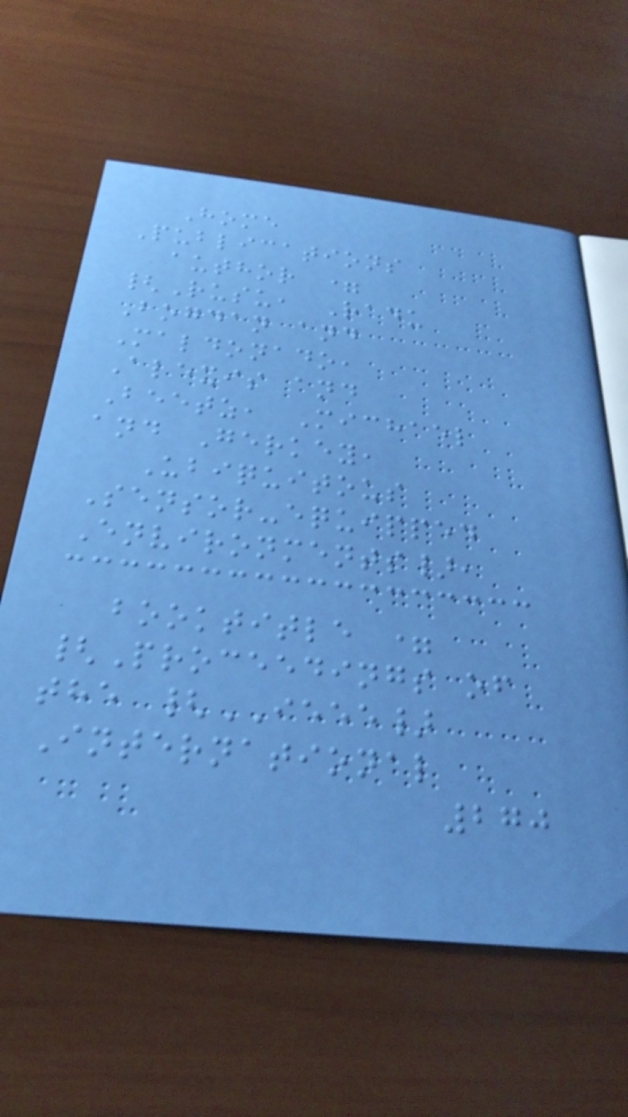Home
Publications
author =
{Rusu, Radu
Bogdan and
Maldonado,
Alexis and
Beetz, Michael
and Gerkey,
Ubiquitous
Sensor-equipped
Environments},
booktitle =
{Proceedings of
the {IEEE}
International
270
